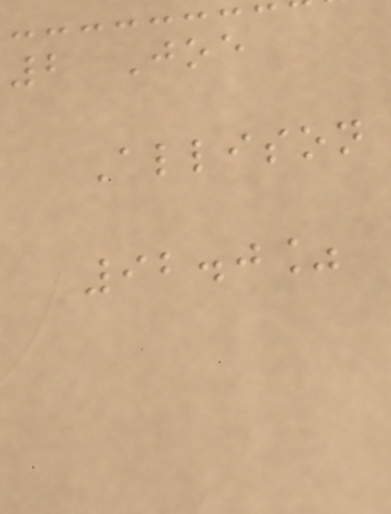2 Joe
Allison
92.0%
